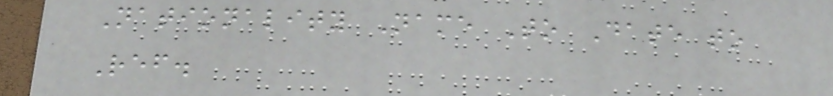Nationality Name To Date to
Ref.
